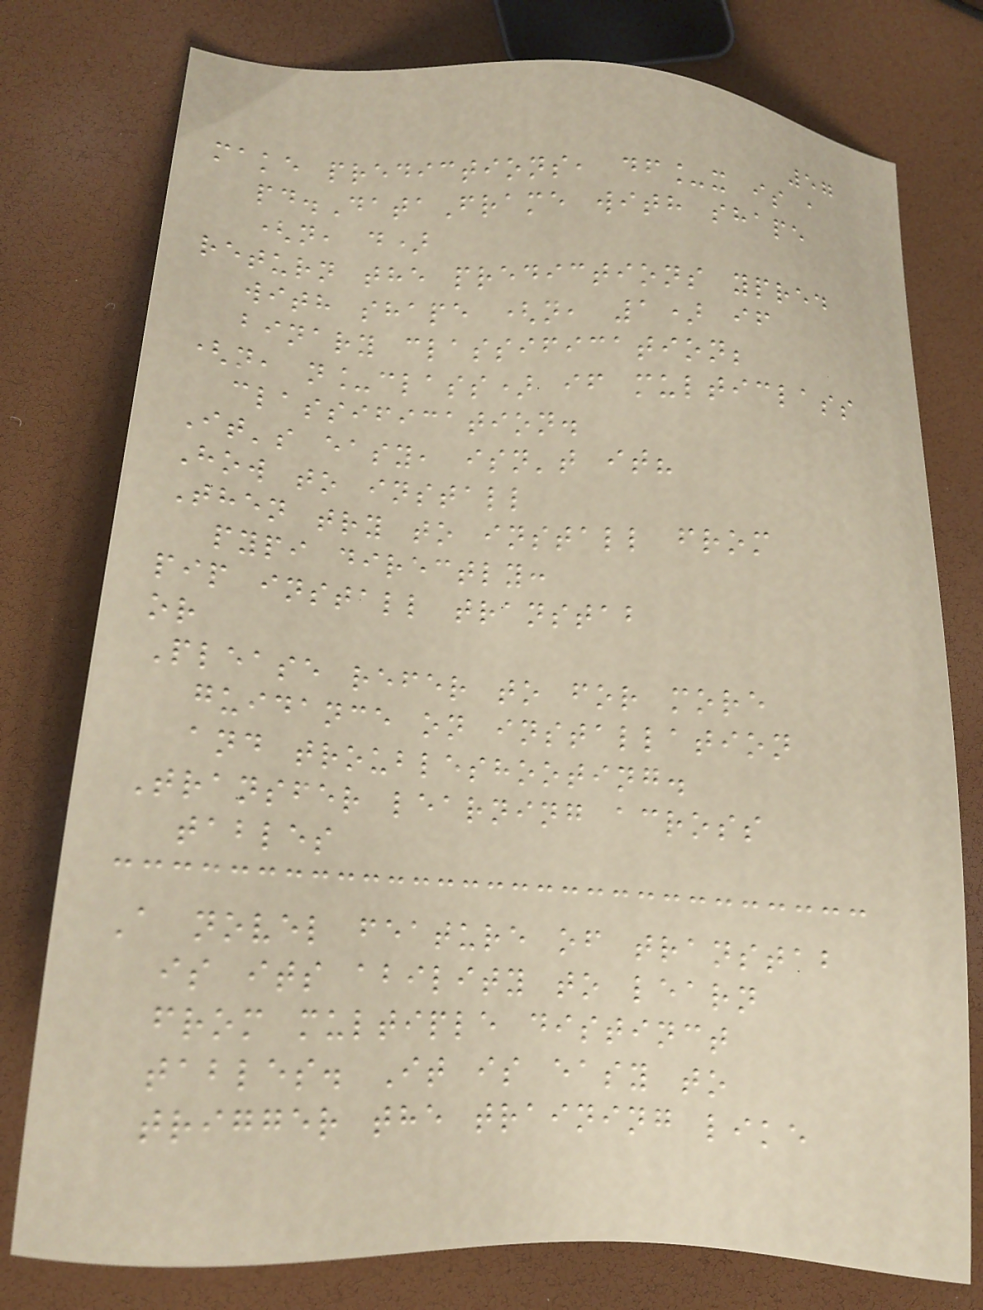57
make predictions, df_x is a
pd.DataFrame with shape
(n, d)
return the predictions ypred
with shape (n, 1) if
binary classification;
(n, n_class) if multiclass
classification.
It's easy, isn't it?
How to install
Then try to install from
pypi directly:
pip install transtab
or
Please refer to for more
guidance on installation
and troubleshooting.
Transfer learning across
tables
A novel feature of transtab
is its ability to learn
from multiple distinct
tables. It is easy to
trigger the training like
